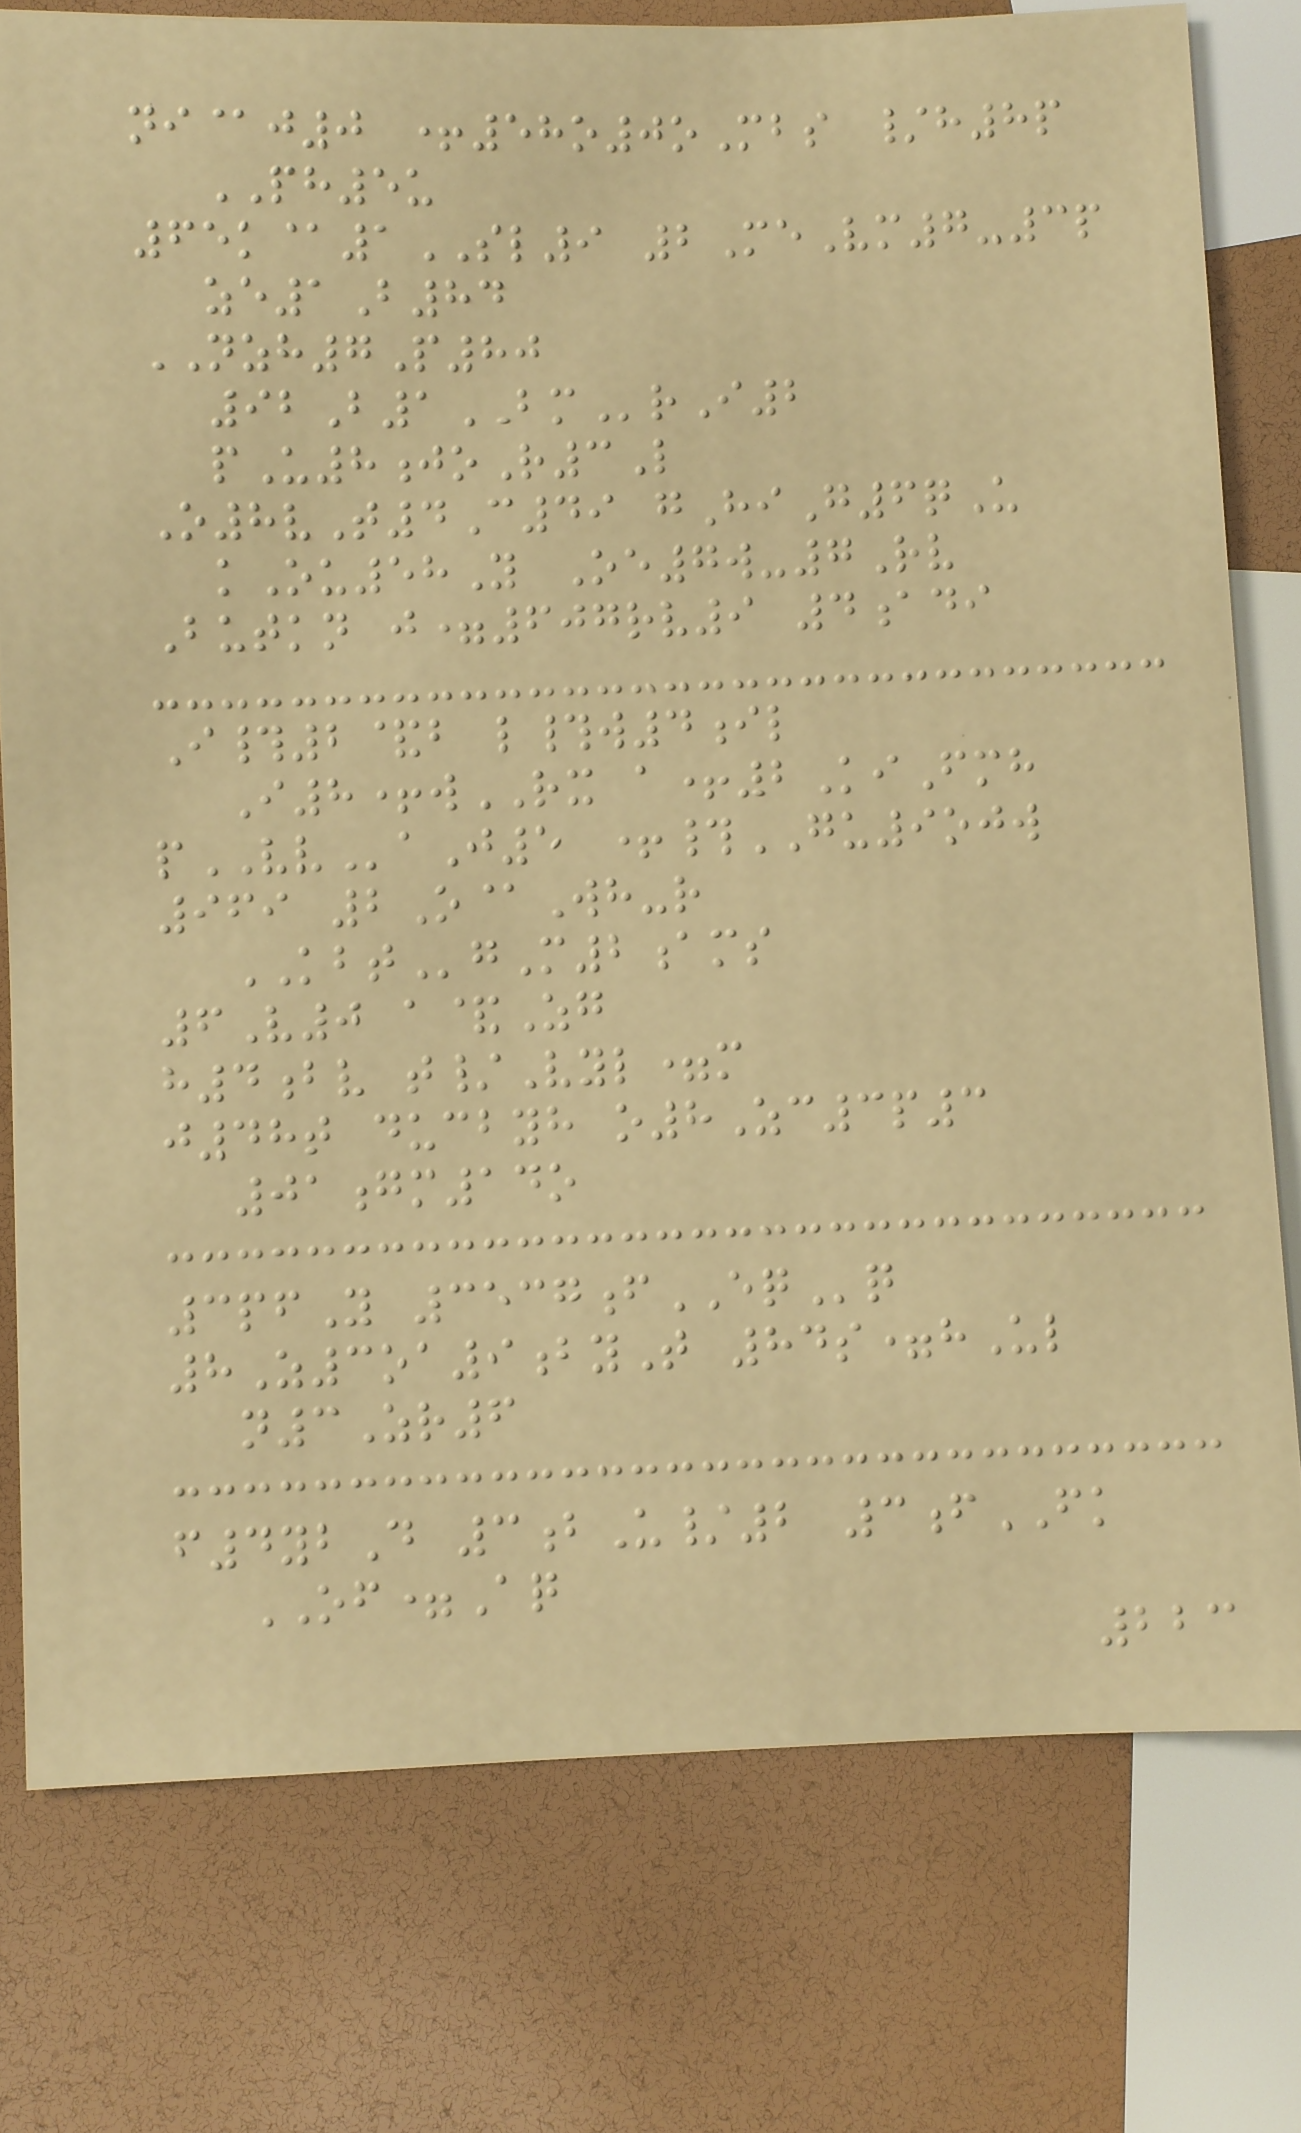ni@j0 +58o0oMbs /h8p
PH5u
65k@1SL9 2MeVm7-3p
ze1B84
NZH7P80
92B1BMrI2
pU8joR3L
O8vT4C49 gHiG6qU
kOu58Y Oe7w-7Rv
Butkn j=607rv9 4adi
I#2&b l#w4il
I8+wRX a+2KiFmh
pVVaJ5 +#GU9ojw
969 2O@Wh-r
KBTgM2ams
6V0 a&Zg
h4bv t/Vyl=m
j48t ducbyh o8Zc3p3
01gm14o
3pfY 3537fEQq
8Z3oa9byT 84s=hUl
n3Zr6
f4ybD 3bU/2 3fFK
OF=Aq
223
